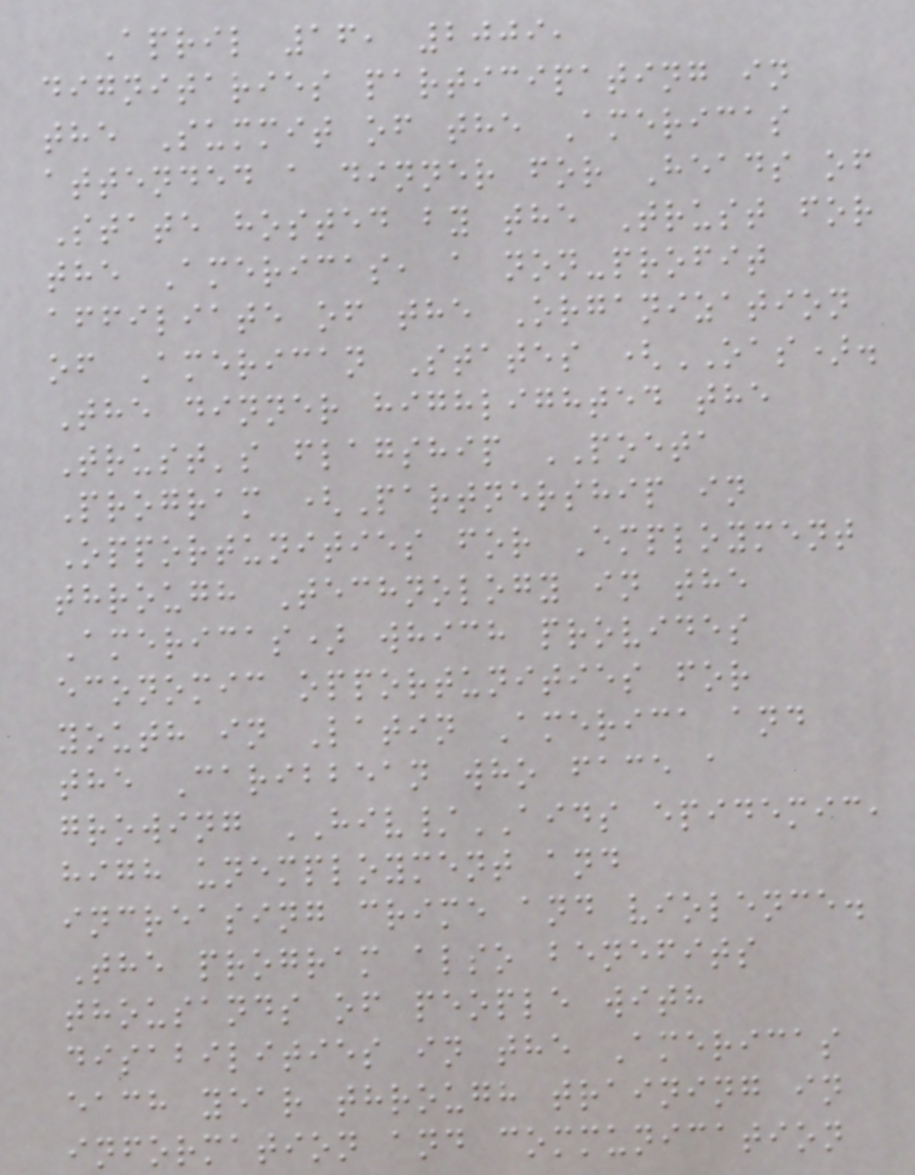April 16, 2009,
dignitaries participating in
the Summit of the Americas
attended a dinner for Heads of
State hosted by the Trust for
the Americas, a non-profit
affiliate of the Organization
of American States (OAS).
The dinner highlighted the
Trust's flagship POETA
Program (Partnership in
Opportunities for Employment
through Technology in the
Americas) which provides
economic opportunities for
youth in Latin America and
the Caribbean who face a
growing HIV/AIDS epidemic,
high unemployment and
increasing crime and violence.
The program also benefits
thousands of people with
disabilities in the Americas
each year through training in
information and communication
